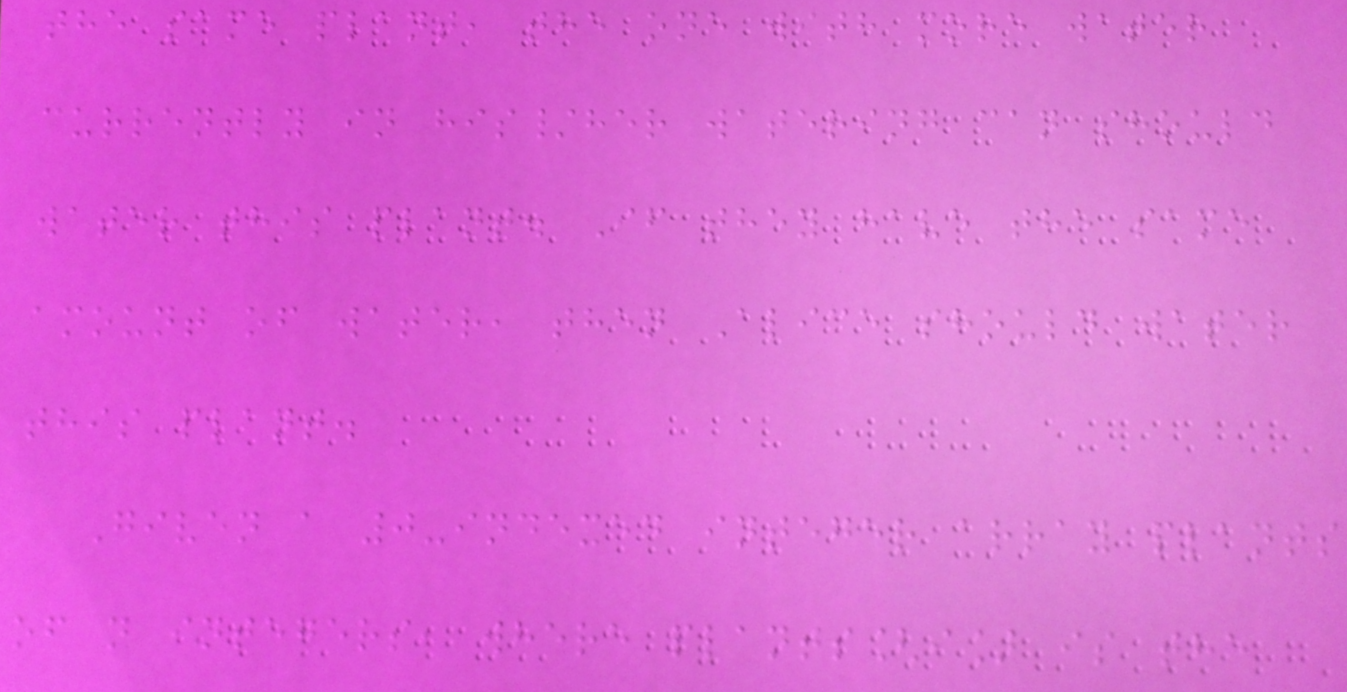the same plant, the one with more water
currently in his/her watering can should
water this plant. If they have the same
amount of water, then Alice should water
this plant.
Given a 0-indexed integer array plants
of n integers, where plants[i] is the
